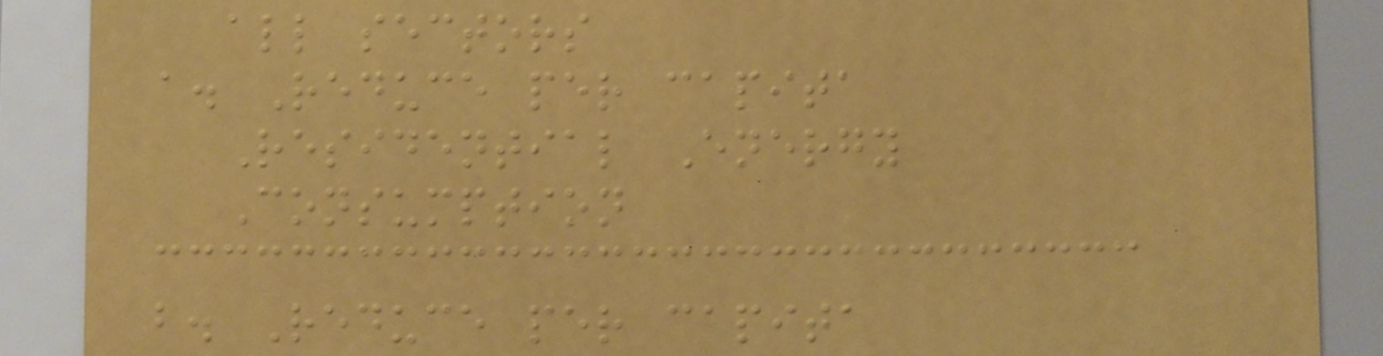all sectors
a. Reduce per capita
Residential Energy
Consumption
b. Reduce per capita
